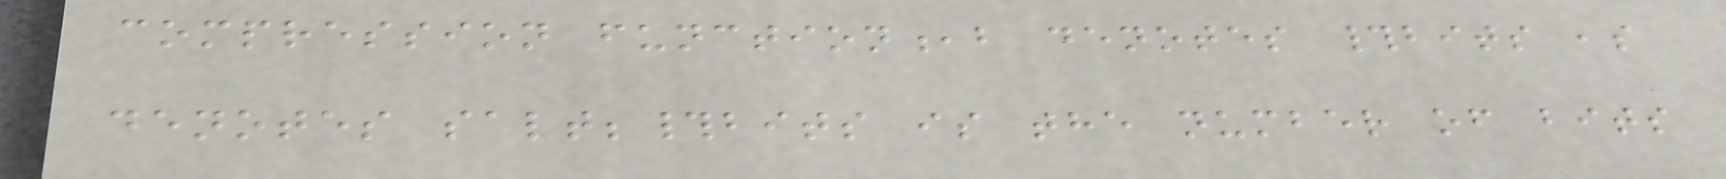compression function,b denotes #bits ,s
denotes salt;#bits is the number of bits
